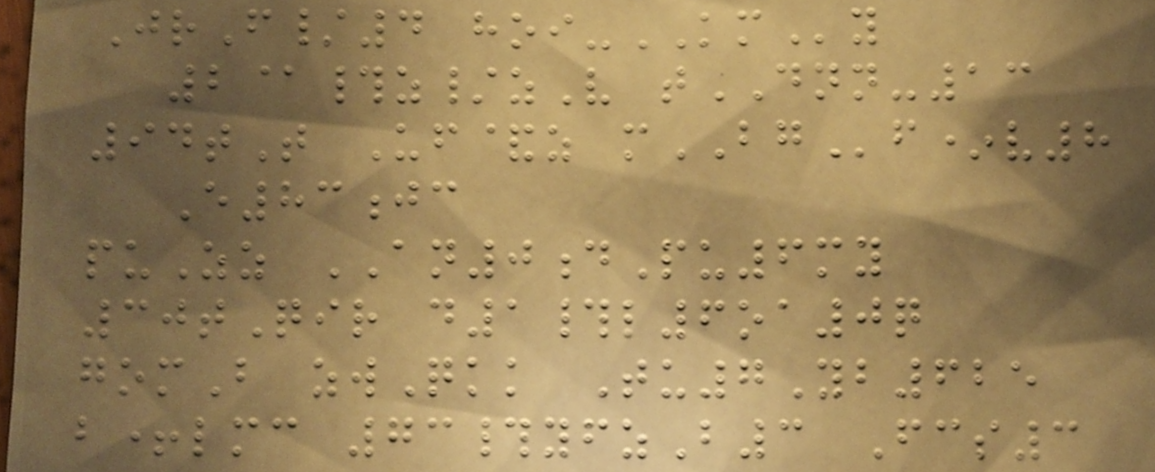JrF/4 hoi-KMy
2@#z/zV tDNN-13
94tT Uf&z mBGf*v8
E83jc
puZz AN0dPu6my
30tQir d1#l6oa0q
gomB zwQkk Tu7Yb625
b+lmc 73#yfzB3 Fcs3
